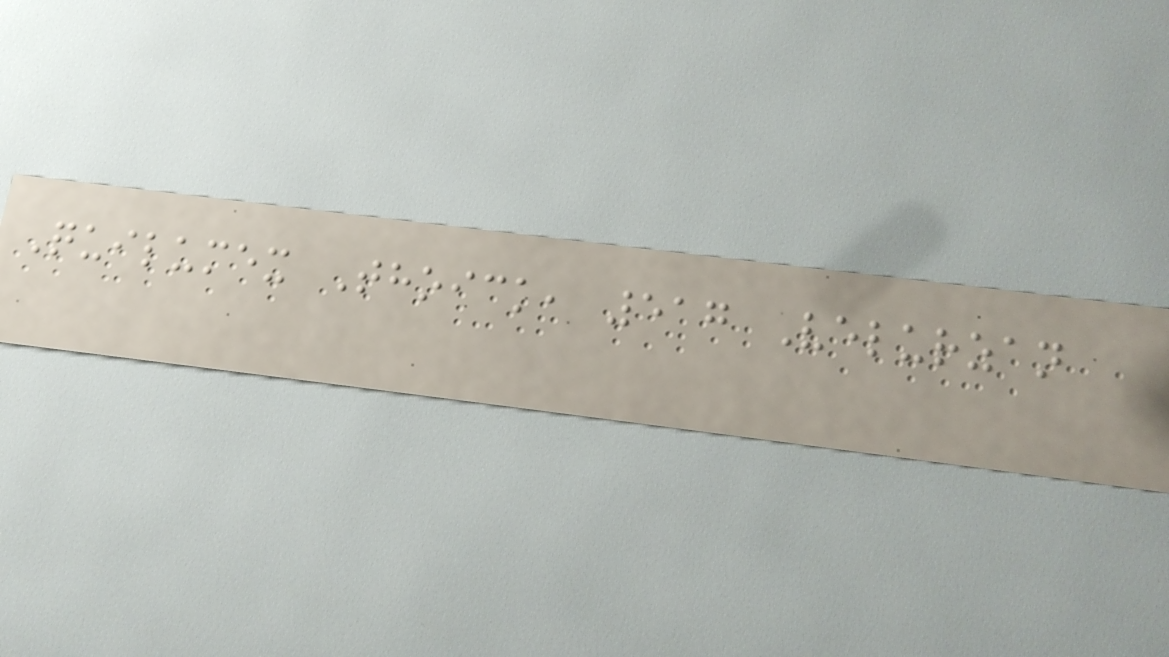Quilumex Thoick, 517 Velurzan
